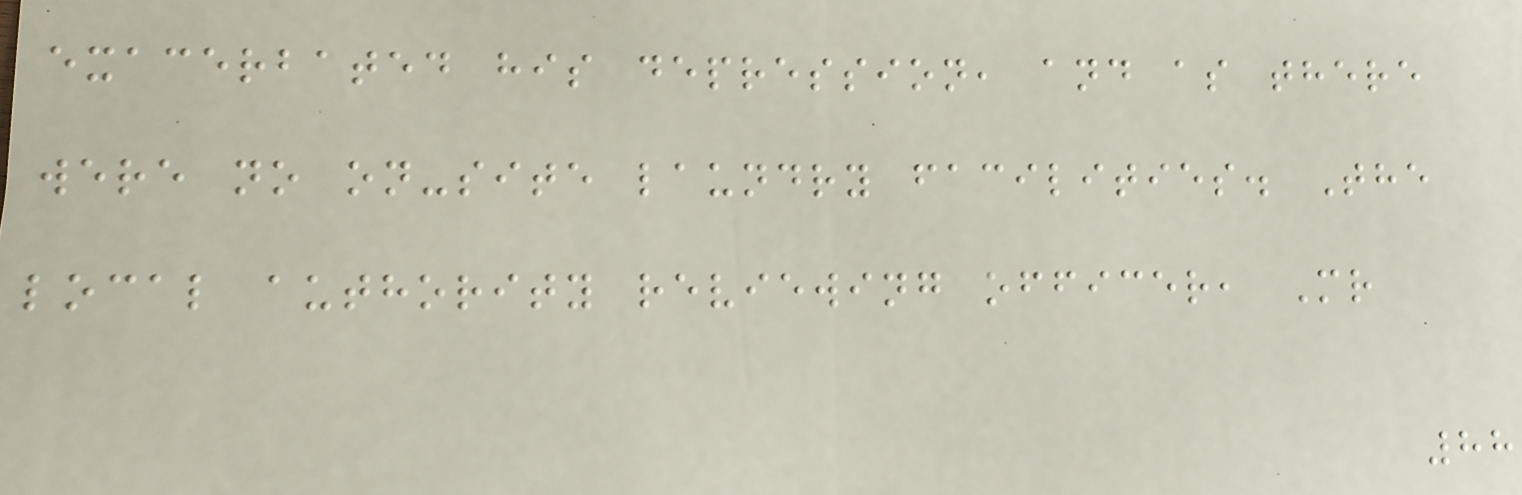exacerbated his depression, and as there
were no on-site laundry facilities. The
local authority reviewing officer, Mr
88
